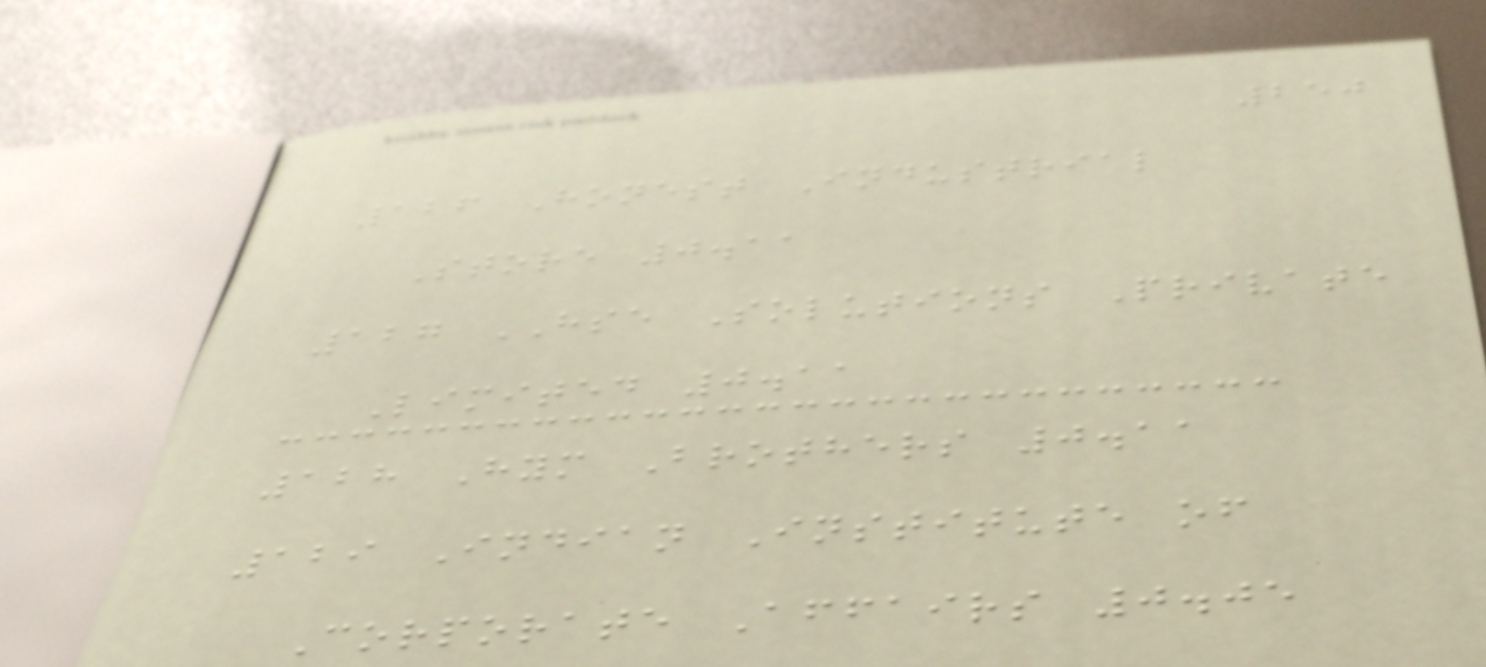250
126 Honest Industrial
Store 0.11
127 HSE Solutions Private
Limited 0.11
128 Hym Brothers 0.11
129 Indian Institute of
Corporate Affairs 0.05
